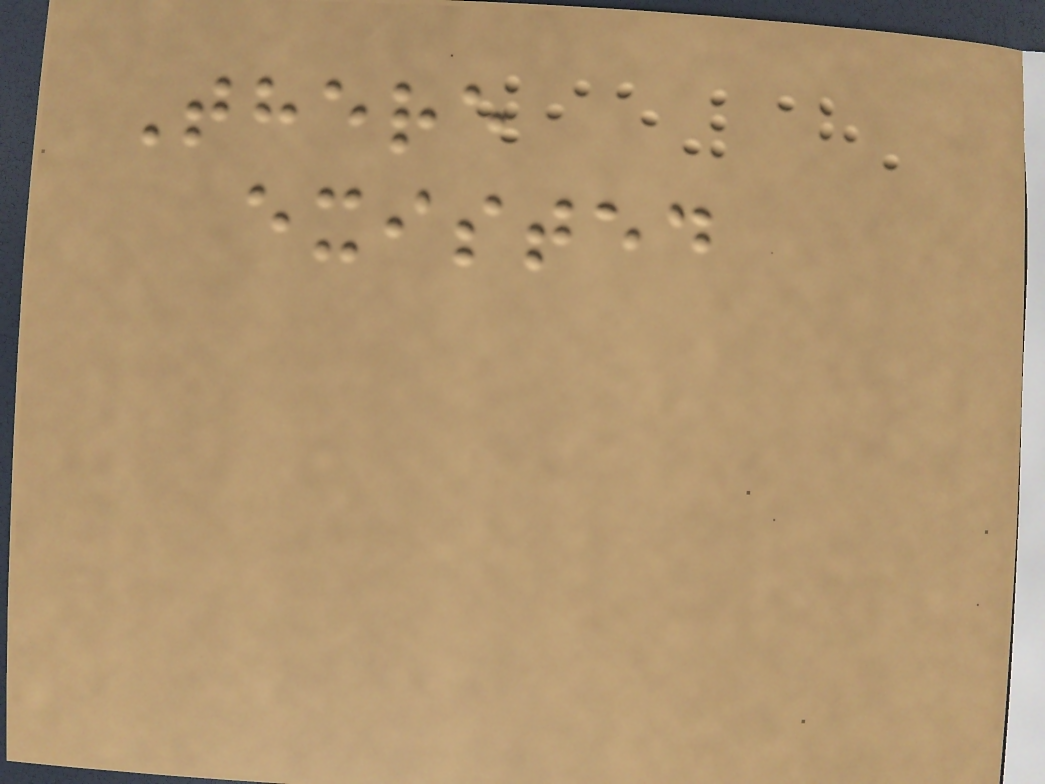There
existed
